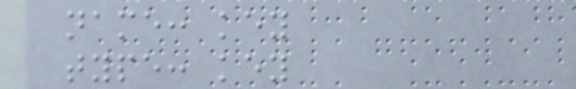name: key
type: key
